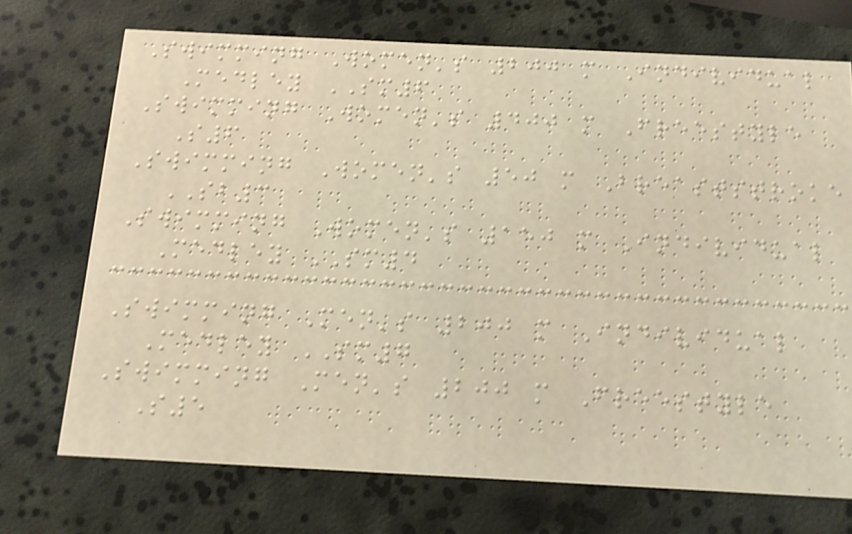Swimming Women's 200 m Individual
Medley SM6
Swimming Women's 400 m Freestyle
S6
Swimming Women's 50 m Breaststroke
SB3
Swimming Women's 150 m Individual
Medley SM4
Swimming Men's 200 m Individual
Medley SM7
Swimming Men's 200 m Freestyle
S5
